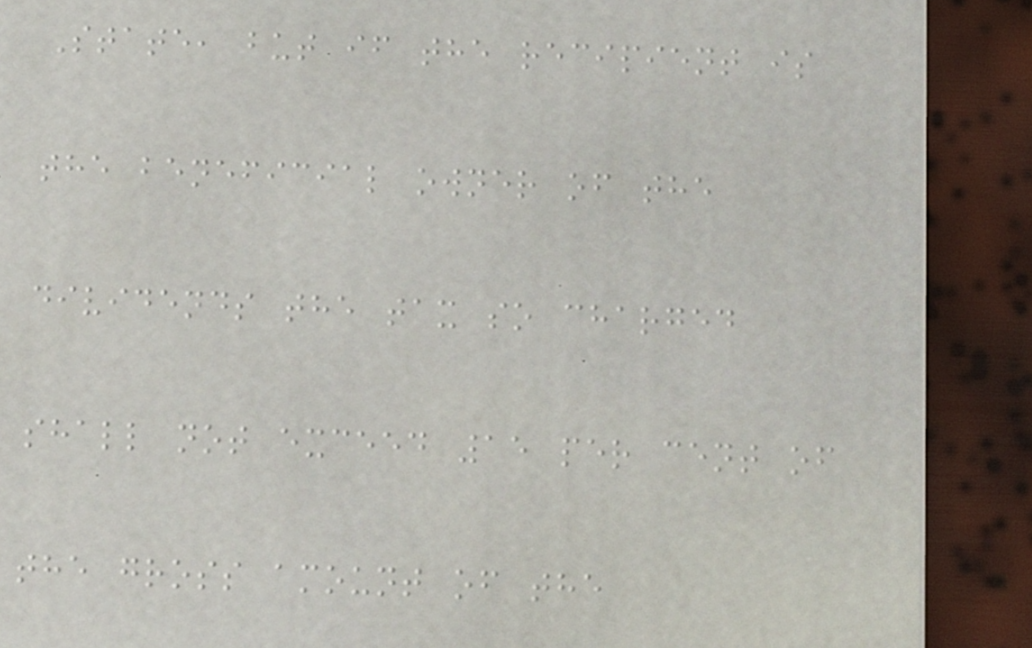State, but if the recipient is
the beneficial owner of the
dividends the tax so charged
shall not exceed 15 per cent of
the gross amount of the
